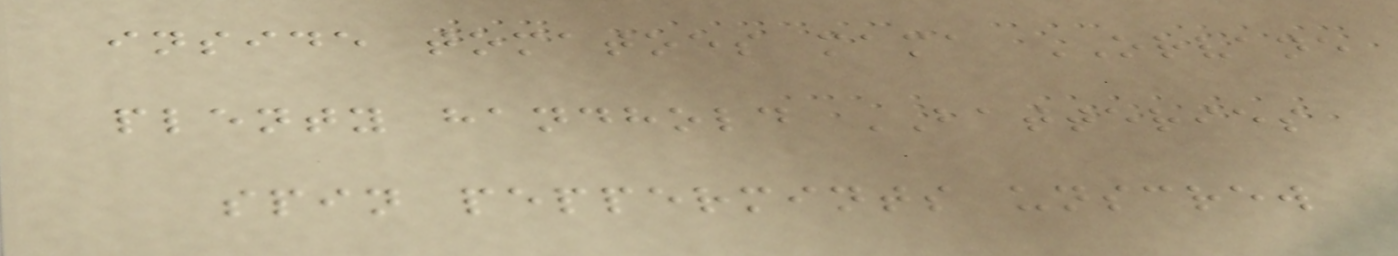inside tomatoes mama ORVANE
plenty handhold BATTERIES
spin peppermints unscrew
